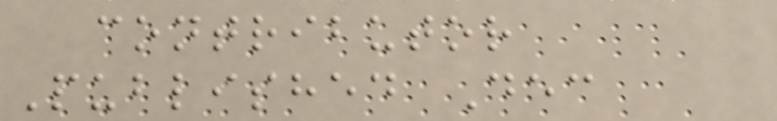contributor
Published Dec
